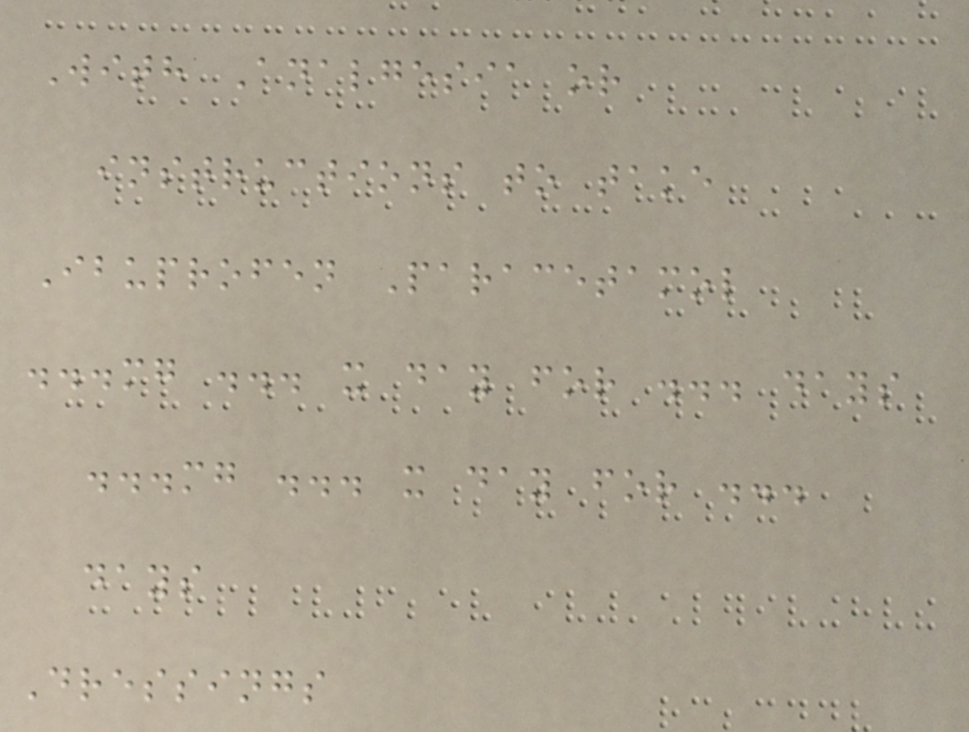With Analgesia or
instructions to take
Ibuprofen Paracetamol
...mg ... x day for ... days
...mg ... x day for ...
days
Dressings
